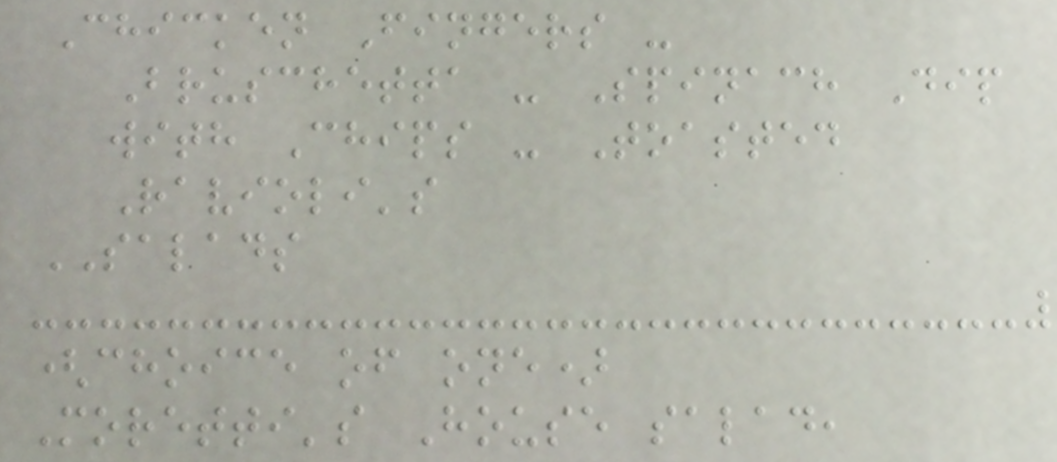Chicken Fingers -
Bruschetta - Spinach Dip
with Chips - Toasted
Ravioli's
SALADS
(choice of one)
Moretti's House salad,
